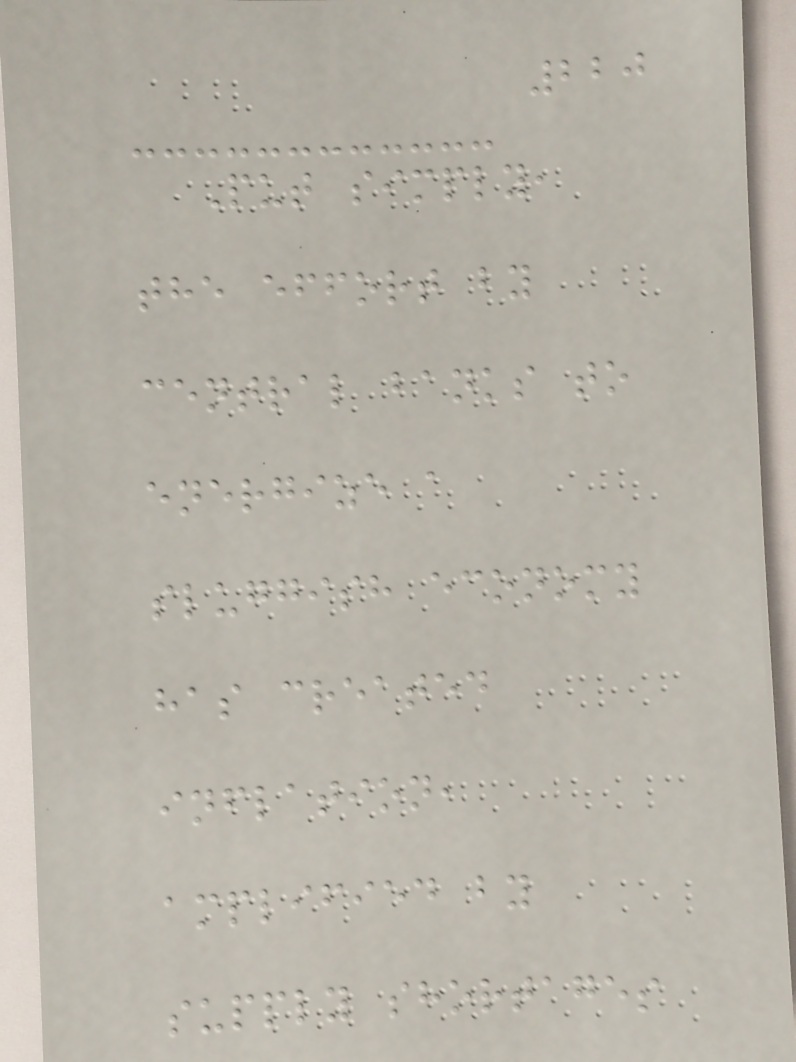220
Put simply,
the effort by
central banks to
energize a
sluggish economy
has created
inflation,
amplified by
supply shortages
